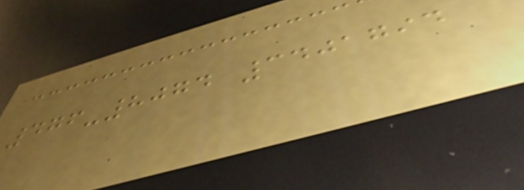476-8074 3401794
